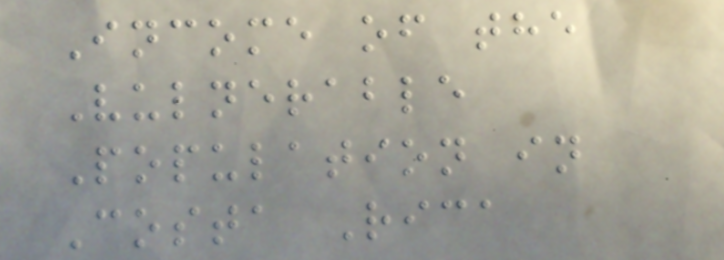Income of the
Vulnerable
Population in
Costa Rica
